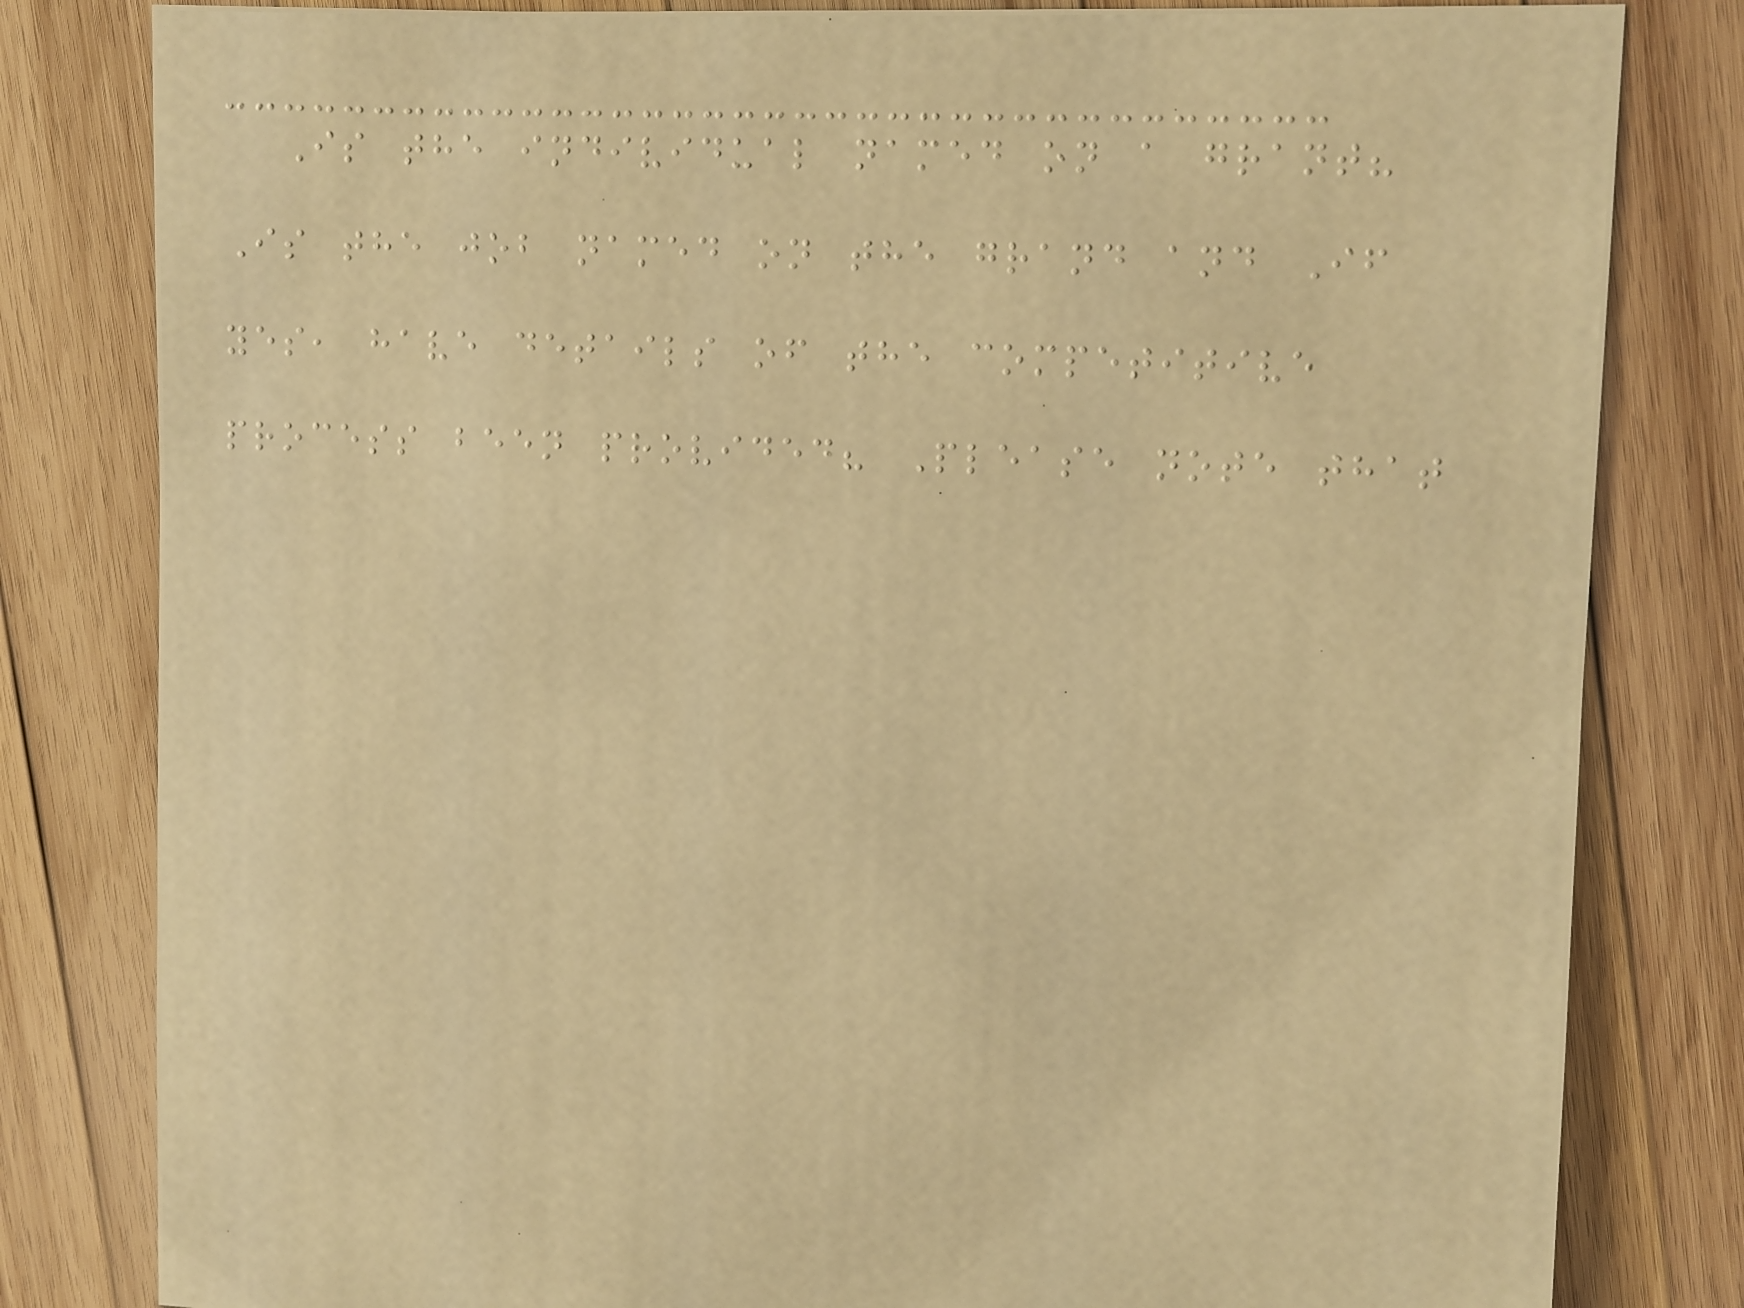Is the individual named on a grant?
Is the job named on the grand and If
yes, have details of the competitive
process been provided? Please note that
